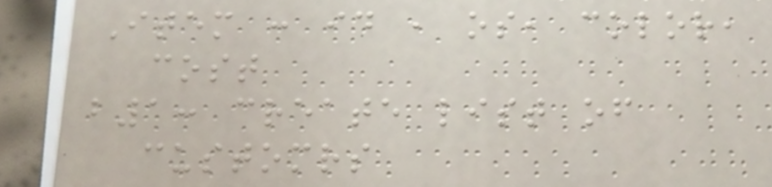Item : id , os, color,
cost
b1: create list of
customrs
